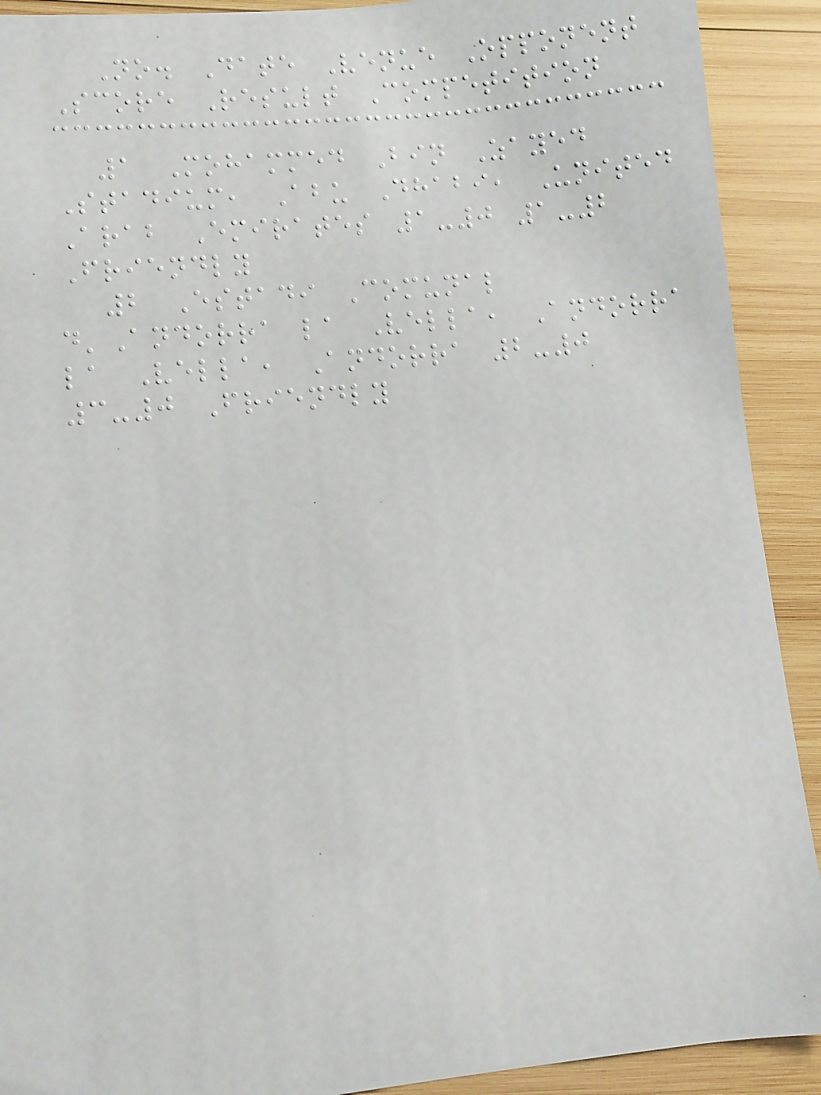No. Date Venue Opponent
Score Result Competition
1 Mohammed Bin Zayed
Stadium, Abu Dhabi, United
Arab Emirates 1-0 1-2
Friendly
2 Estadi Comunal
d'Andorra la Vella, Andorra
la Vella, Andorra 2-0
3-0 Friendly
